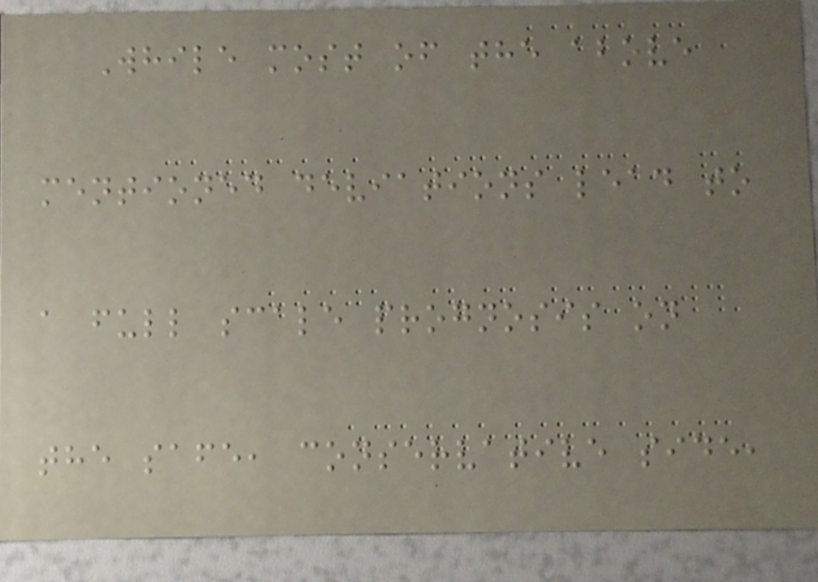While most of the above
mentioned deviations lead to
a full scale prognosis on
the safe, conservative side,
